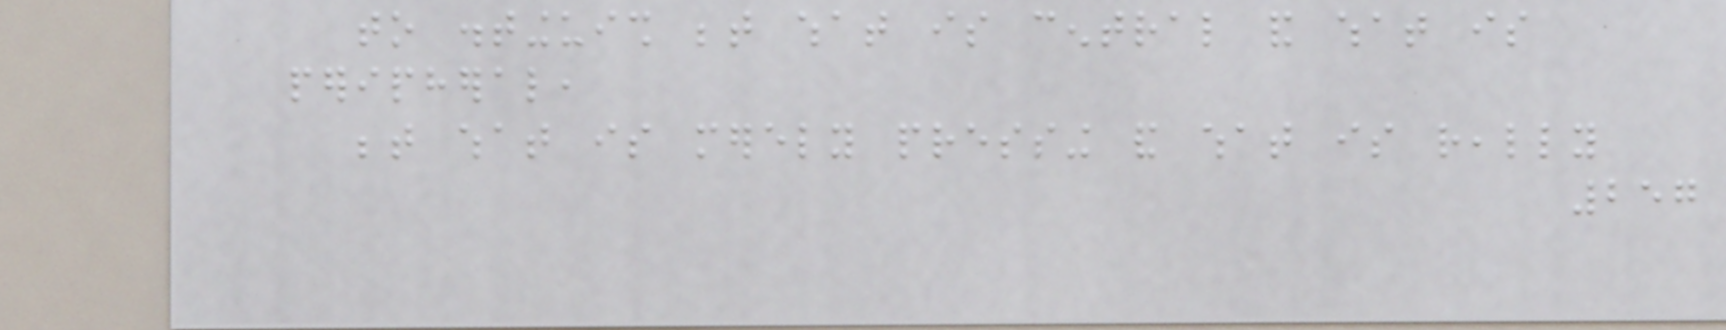to distinguish between what is central and what is
peripheral,
between what is merely pressing and what is really
257
